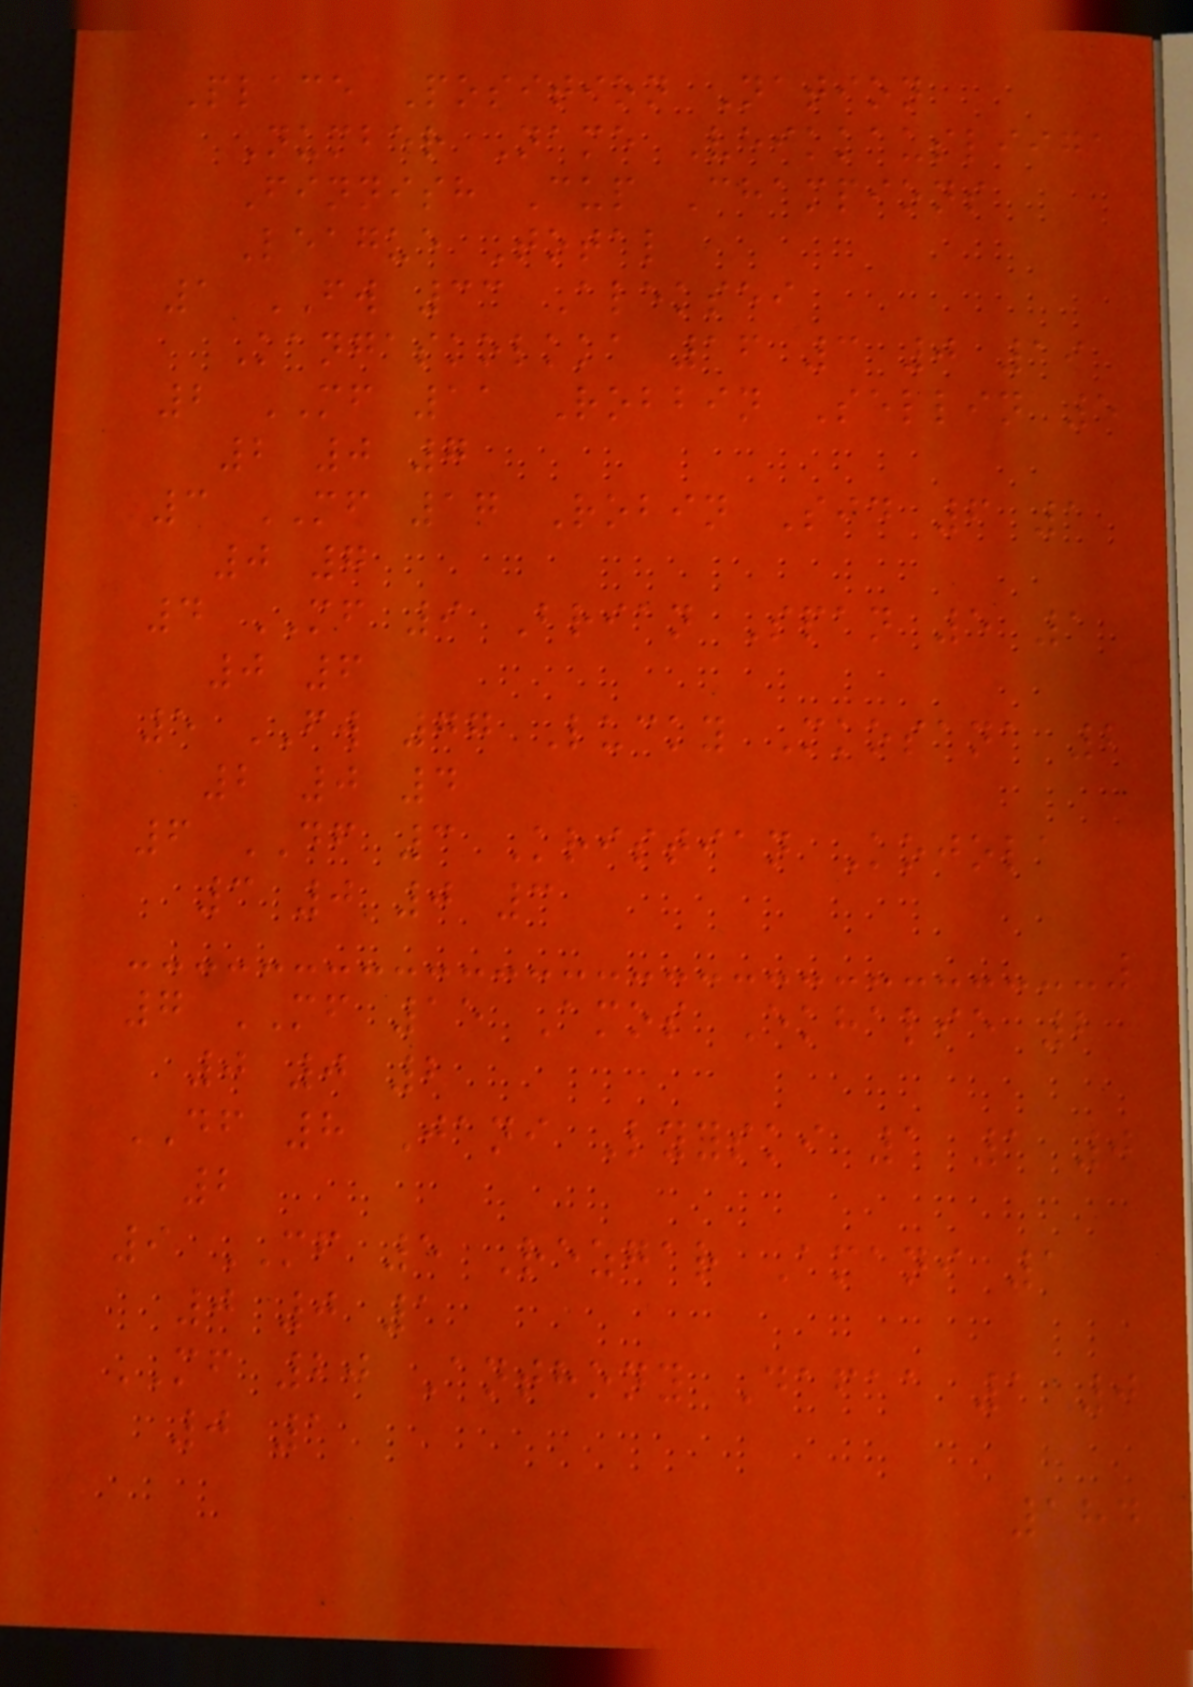Place Position Nation
Number Name Veikkausliiga
Finnish Cup Champions
League Total
1 FW 33 Aleksei
Kangaskolkka 16 3 0 19
2 MF 11 Robbin Sellin 5
2 0 7
3 MF 17 Robin Sid 6 1
0 7
4 MF 9 Brian Span 5 1
0 6
5 FW 77 Lucky Mkosana 2
2 0 4
6 DF 3 Kristian Kojola
3 0 0 3
7 MF 15 Amos Ekhalie 2
0 0 2
DF 8 Jani Lyyski 1 1 0
2
9 MF 5 Rezgar Amani 1
0 0 1
MF 20 Anthony Dafaa 1 0
0 1
184
